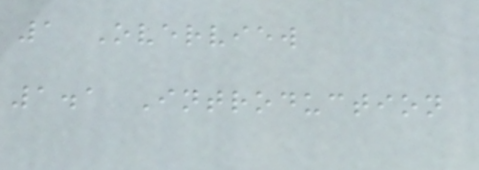1 Overview
1.1 Introduction
